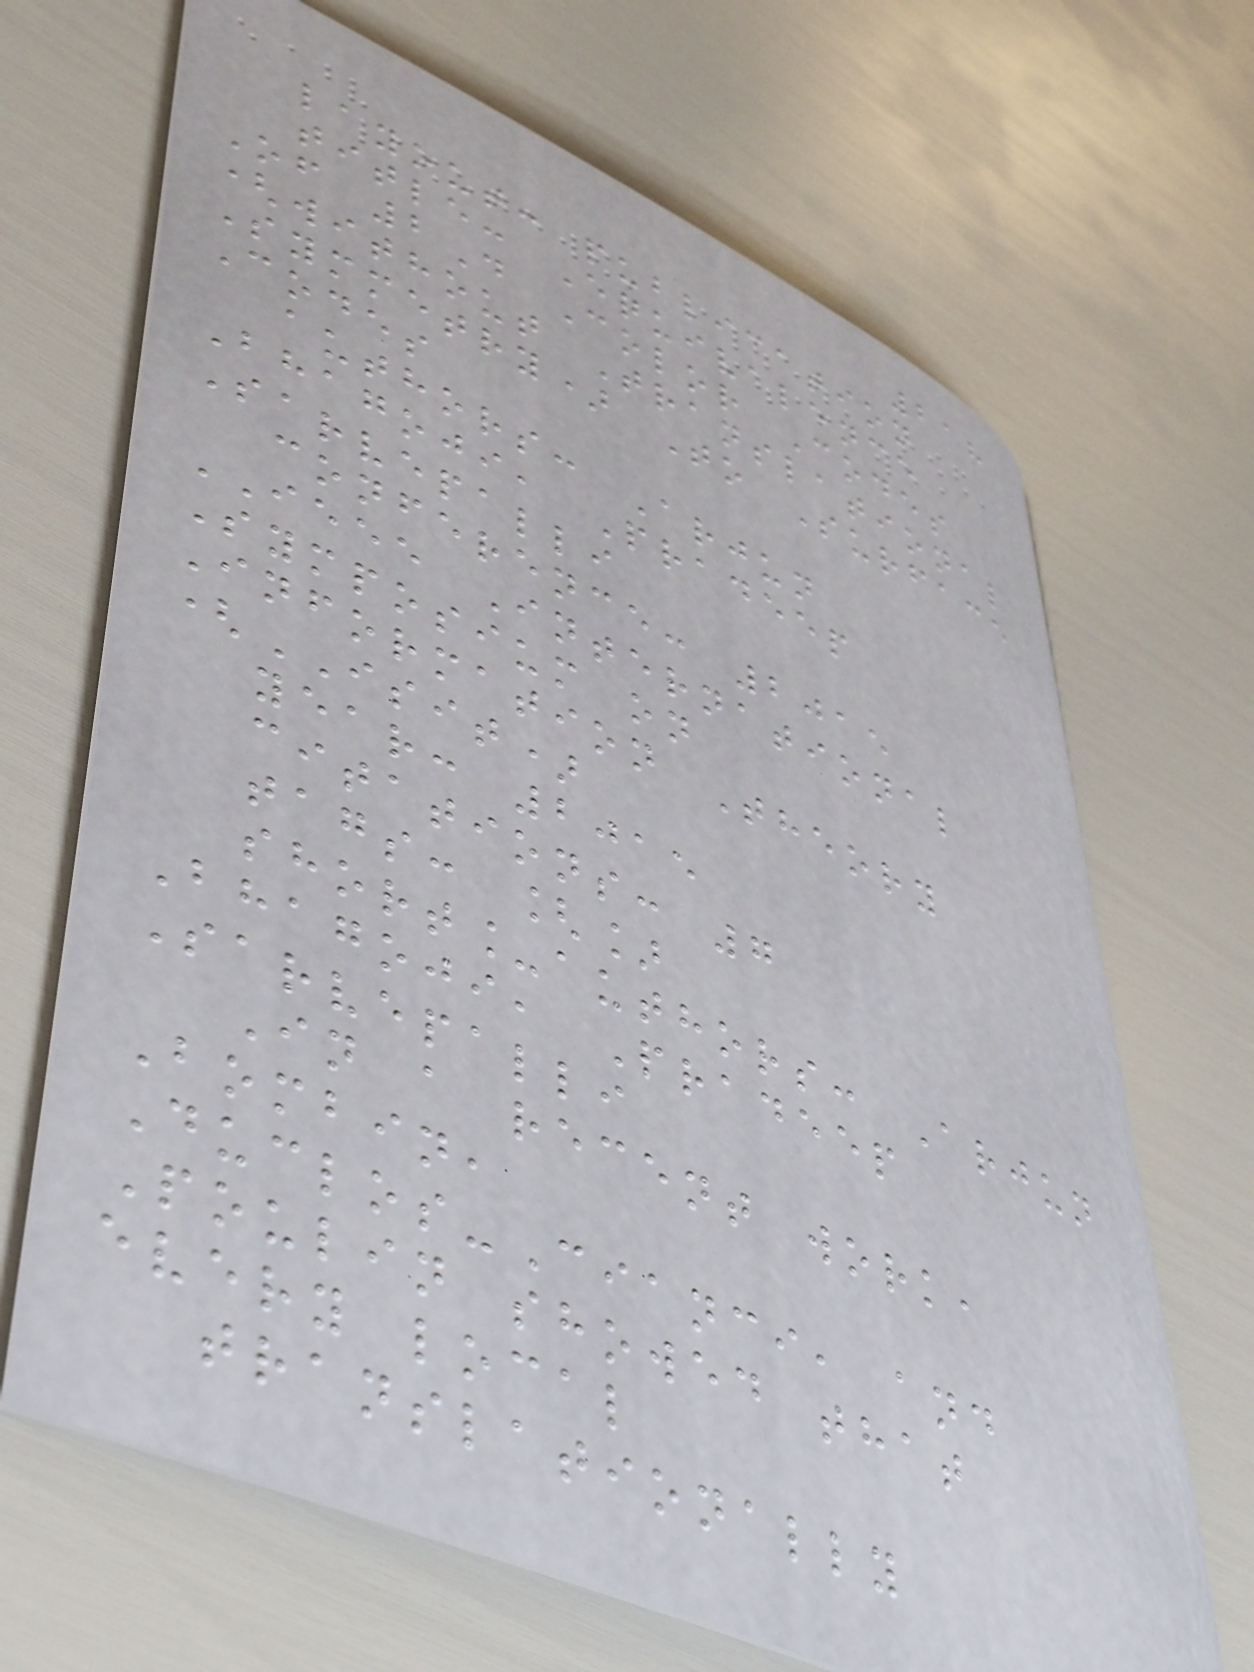218
layout: publication
title: Equivalence
Of 2D Color Codes
(without Translational
Symmetry) To Surface
Codes
authors: Arjun
Bhagoji, Pradeep
Sarvepalli
conference: 2015
IEEE International
Symposium on
Information Theory
(ISIT)
year: 2015
citations: 7
tags: []
short_authors: Arjun
Bhagoji, Pradeep
Sarvepalli
In a recent work,
Bombin,
Duclos-Cianci, and
Poulin showed that
every local
translationally
